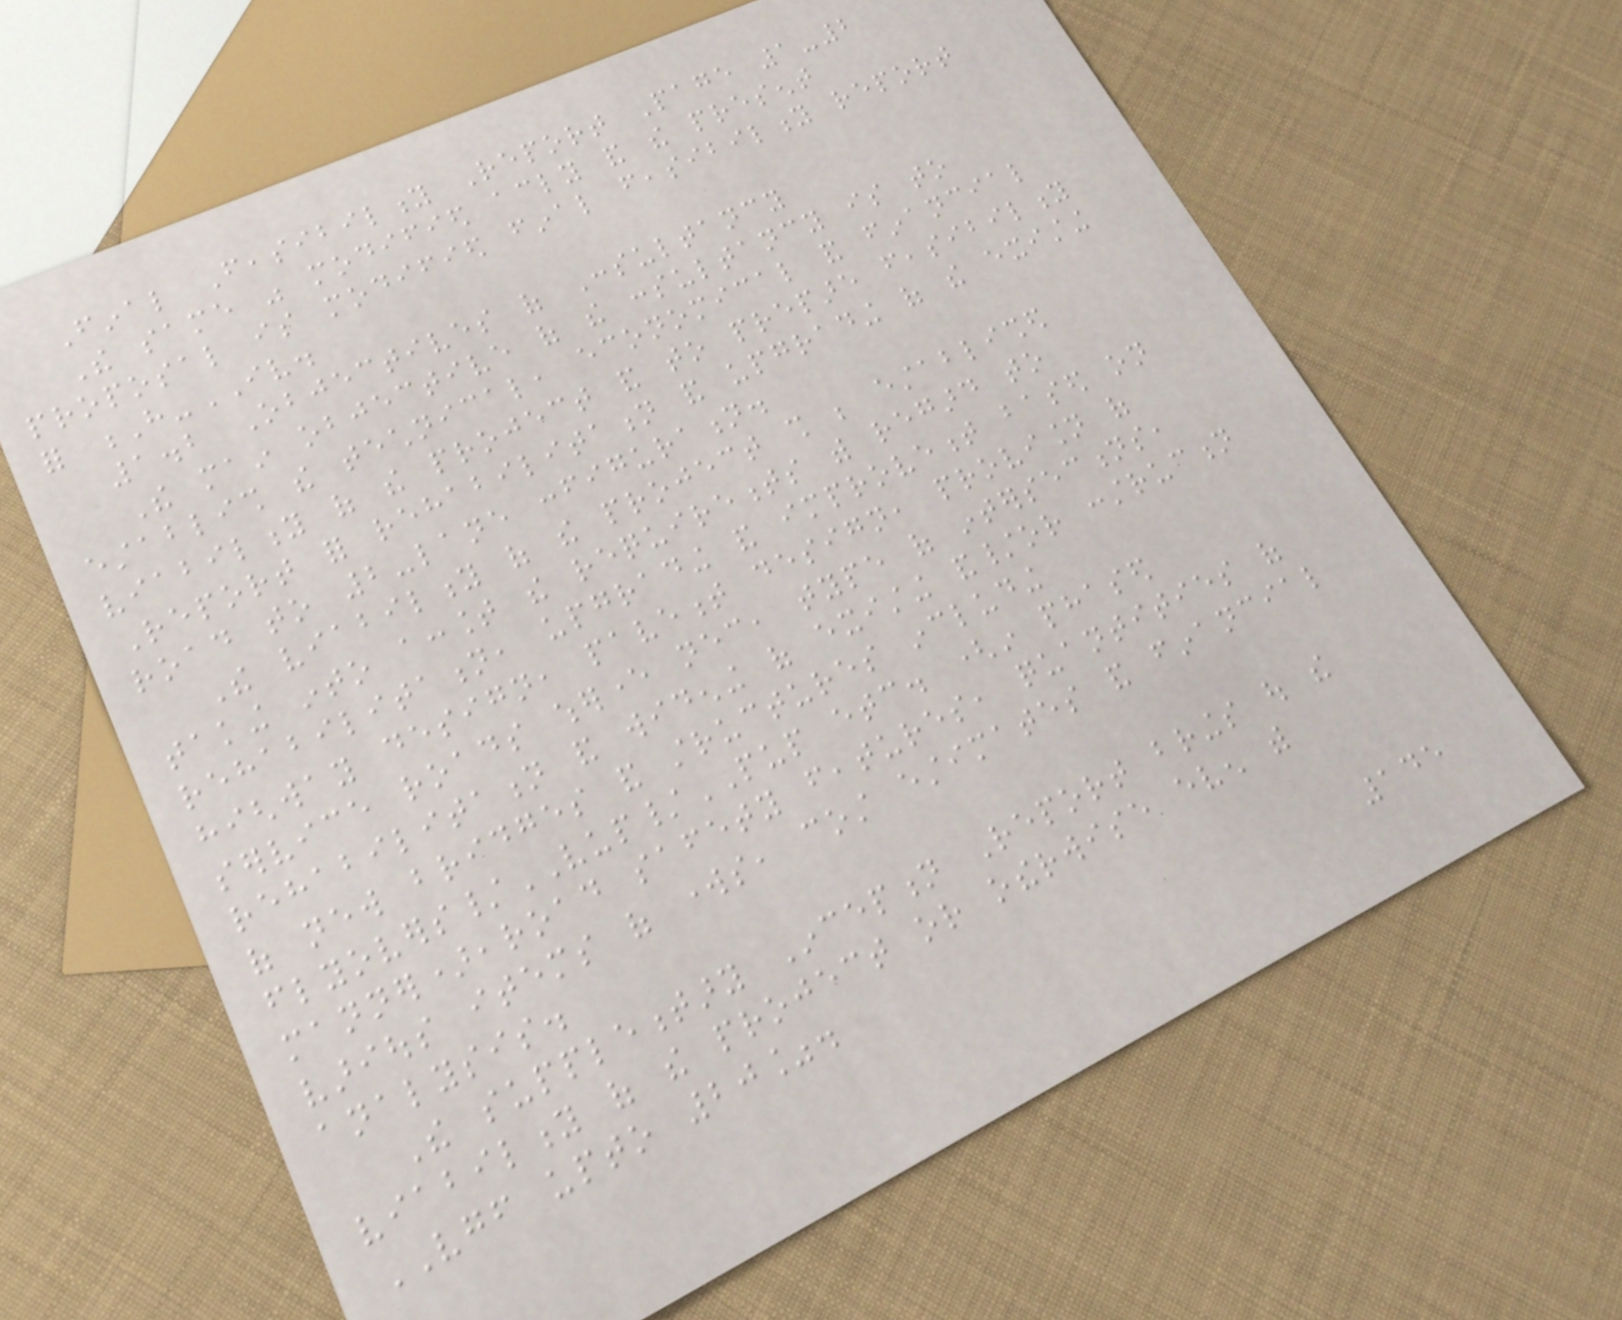Final Feasibility Report Page 1-2
The same was modified accordingly and the present
proposal is modified final feasibility report
for H-IV.
1.2 Objectives of Consultancy
The main objective of the consultancy is to
establish the technical, economical and financial
viability of the project and to prepare feasibility
Report for rehabilitation and upgrading of the existing
road to 2-lane configuration.
The viability of the project shall be established
taking into account the requirements with regard to
rehabilitation, upgrading and improvement based on
highway design, pavement design, provision of
service roads wherever necessary, type of intersections,
rehabilitation and widening of existing and/or construction
of new bridges and structures including
flyovers/VUP/PUP etc. (in phased
manner),road safety features, quantities of
various items of works, cost estimates and financial
analysis.
The supplementary Inception Report brings out the
viability of the project or otherwise even with
VGF upto 20%.
145
